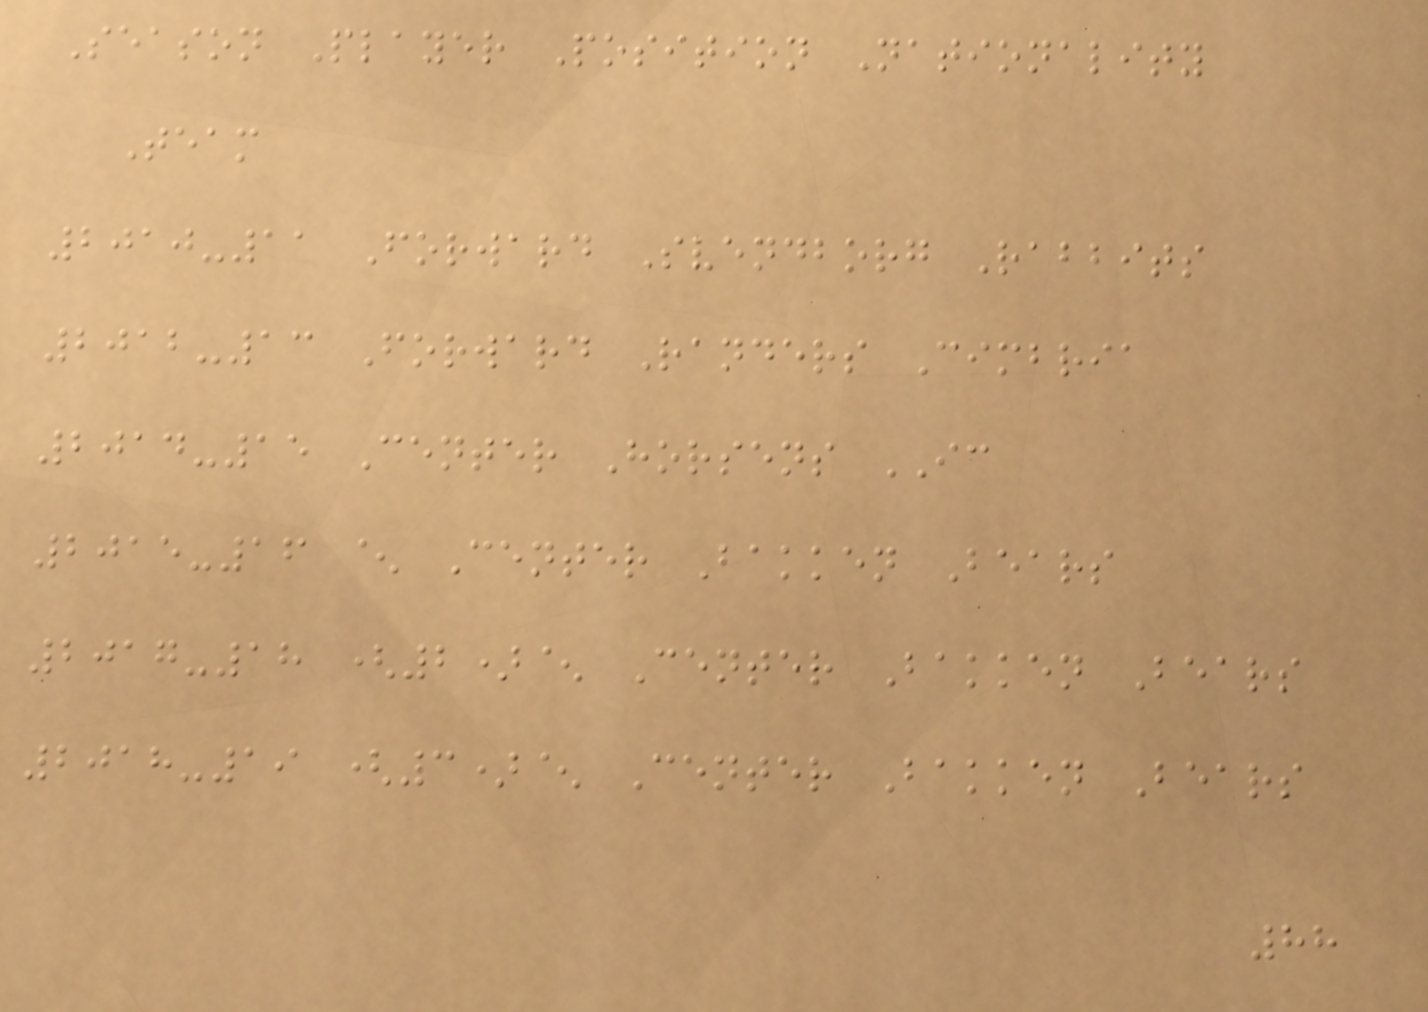Season Player Position Nationality
Team
2010-11 Forward Svendborg Rabbits
2012-13 Forward Randers Cimbria
2014-15 Center Horsens IC
2015-16 ^ Center Bakken Bears
2017-18 (2)^ Center Bakken Bears
2018-19 (3)^ Center Bakken Bears
88
